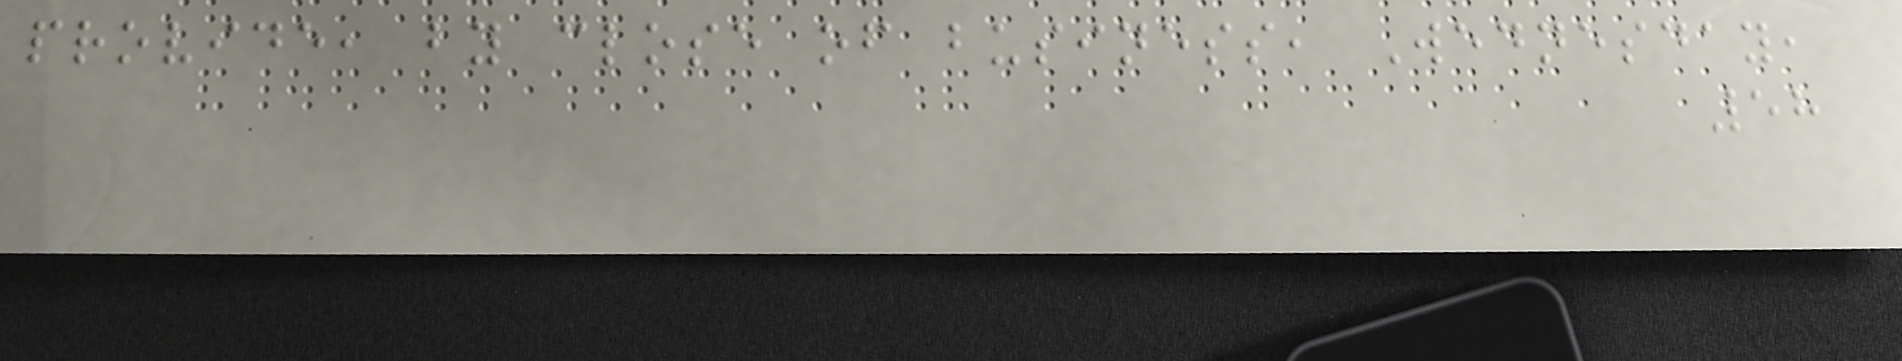provide, by close of business, Wednesday,
58
